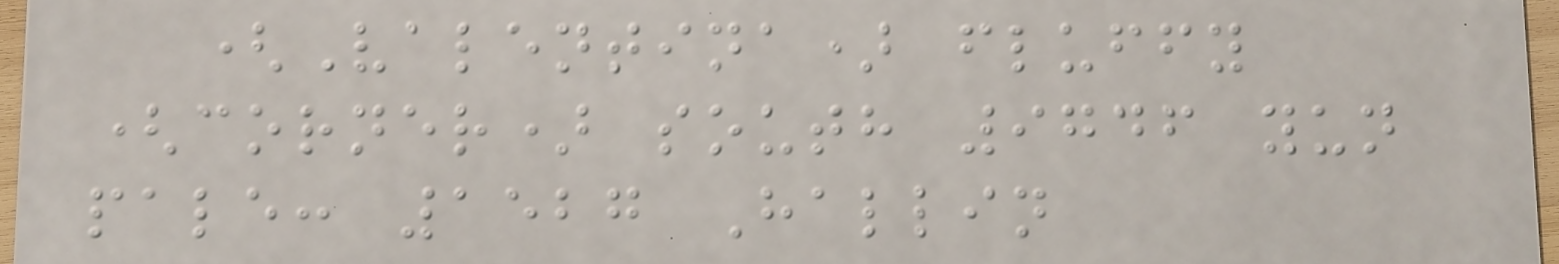(Valentina) fluffy
(corner) south 9746 yun
pale: 1527 Hallin
